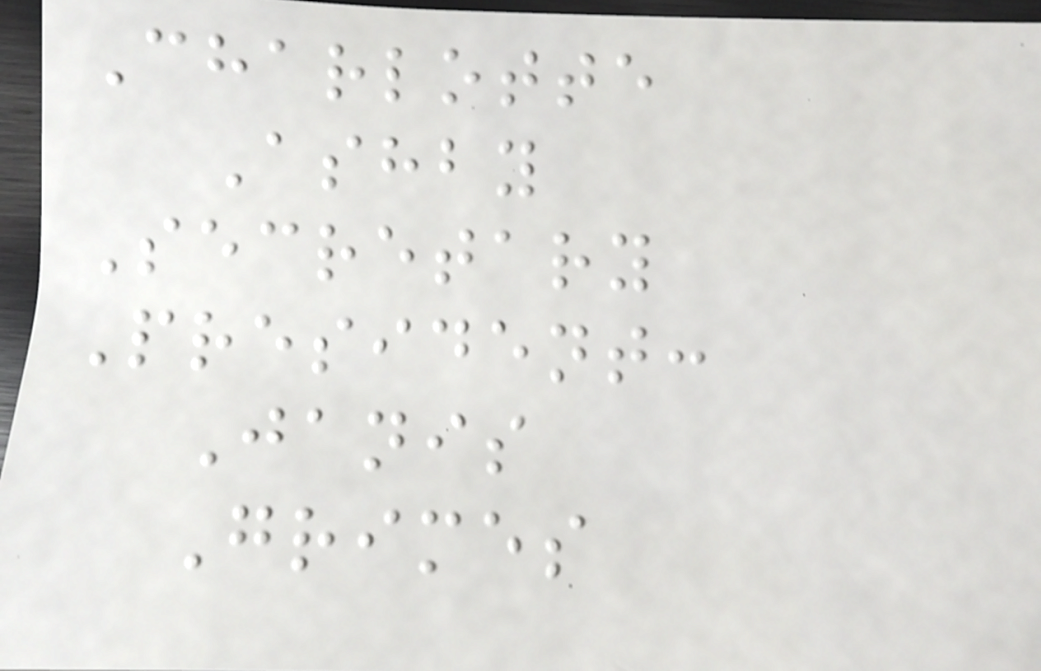Charlotte
Ashby
Secretary
President:
Janis
Grimes
